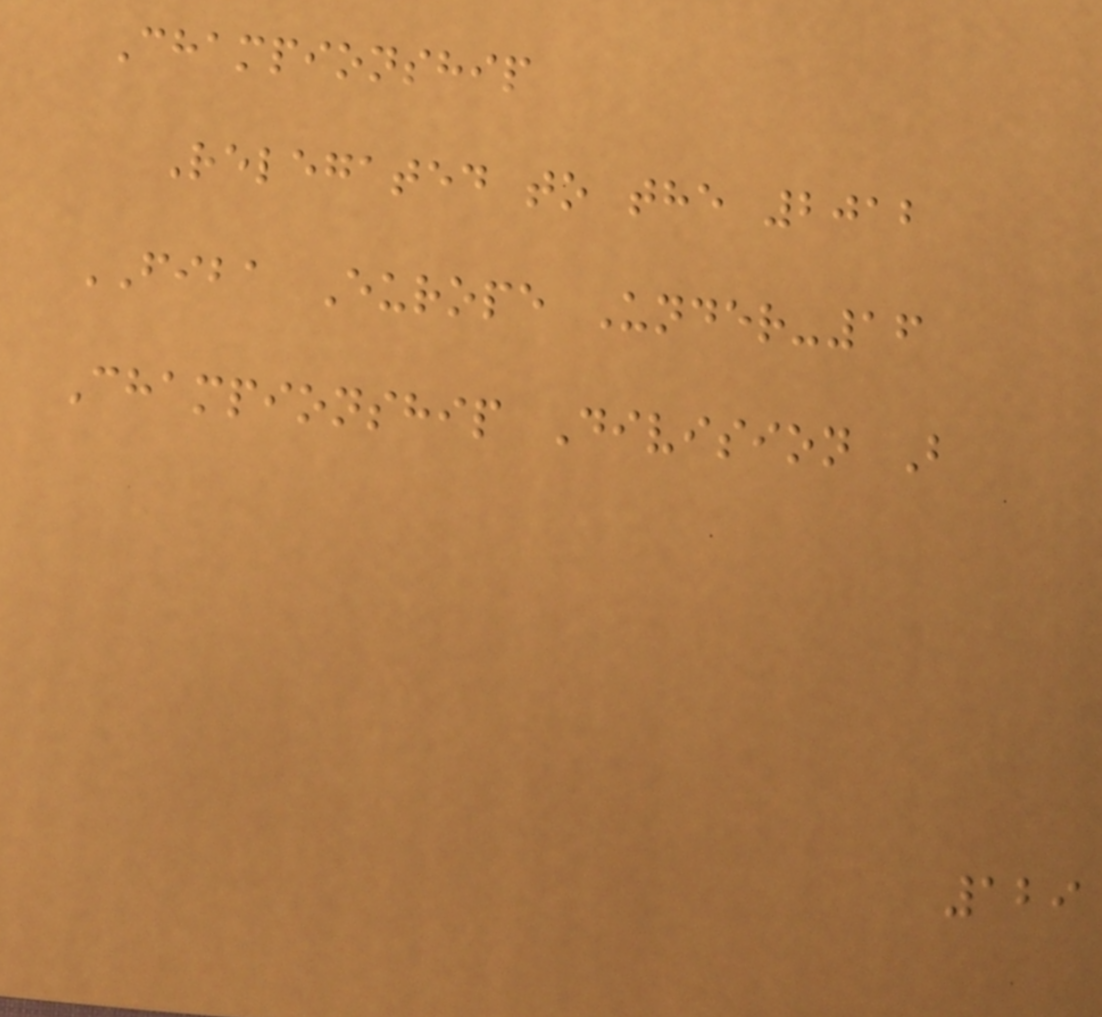Championship
Relegated to the 2012
FIBA Europe Under-16
Championship Division B
129
